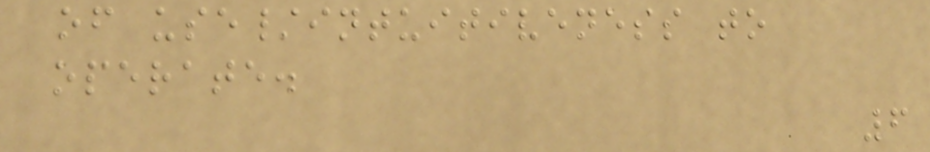of use/intuitiveness to
operate.
6
